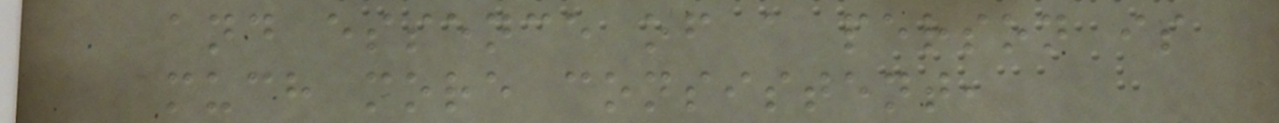and essence of a person is
much more consistent,
